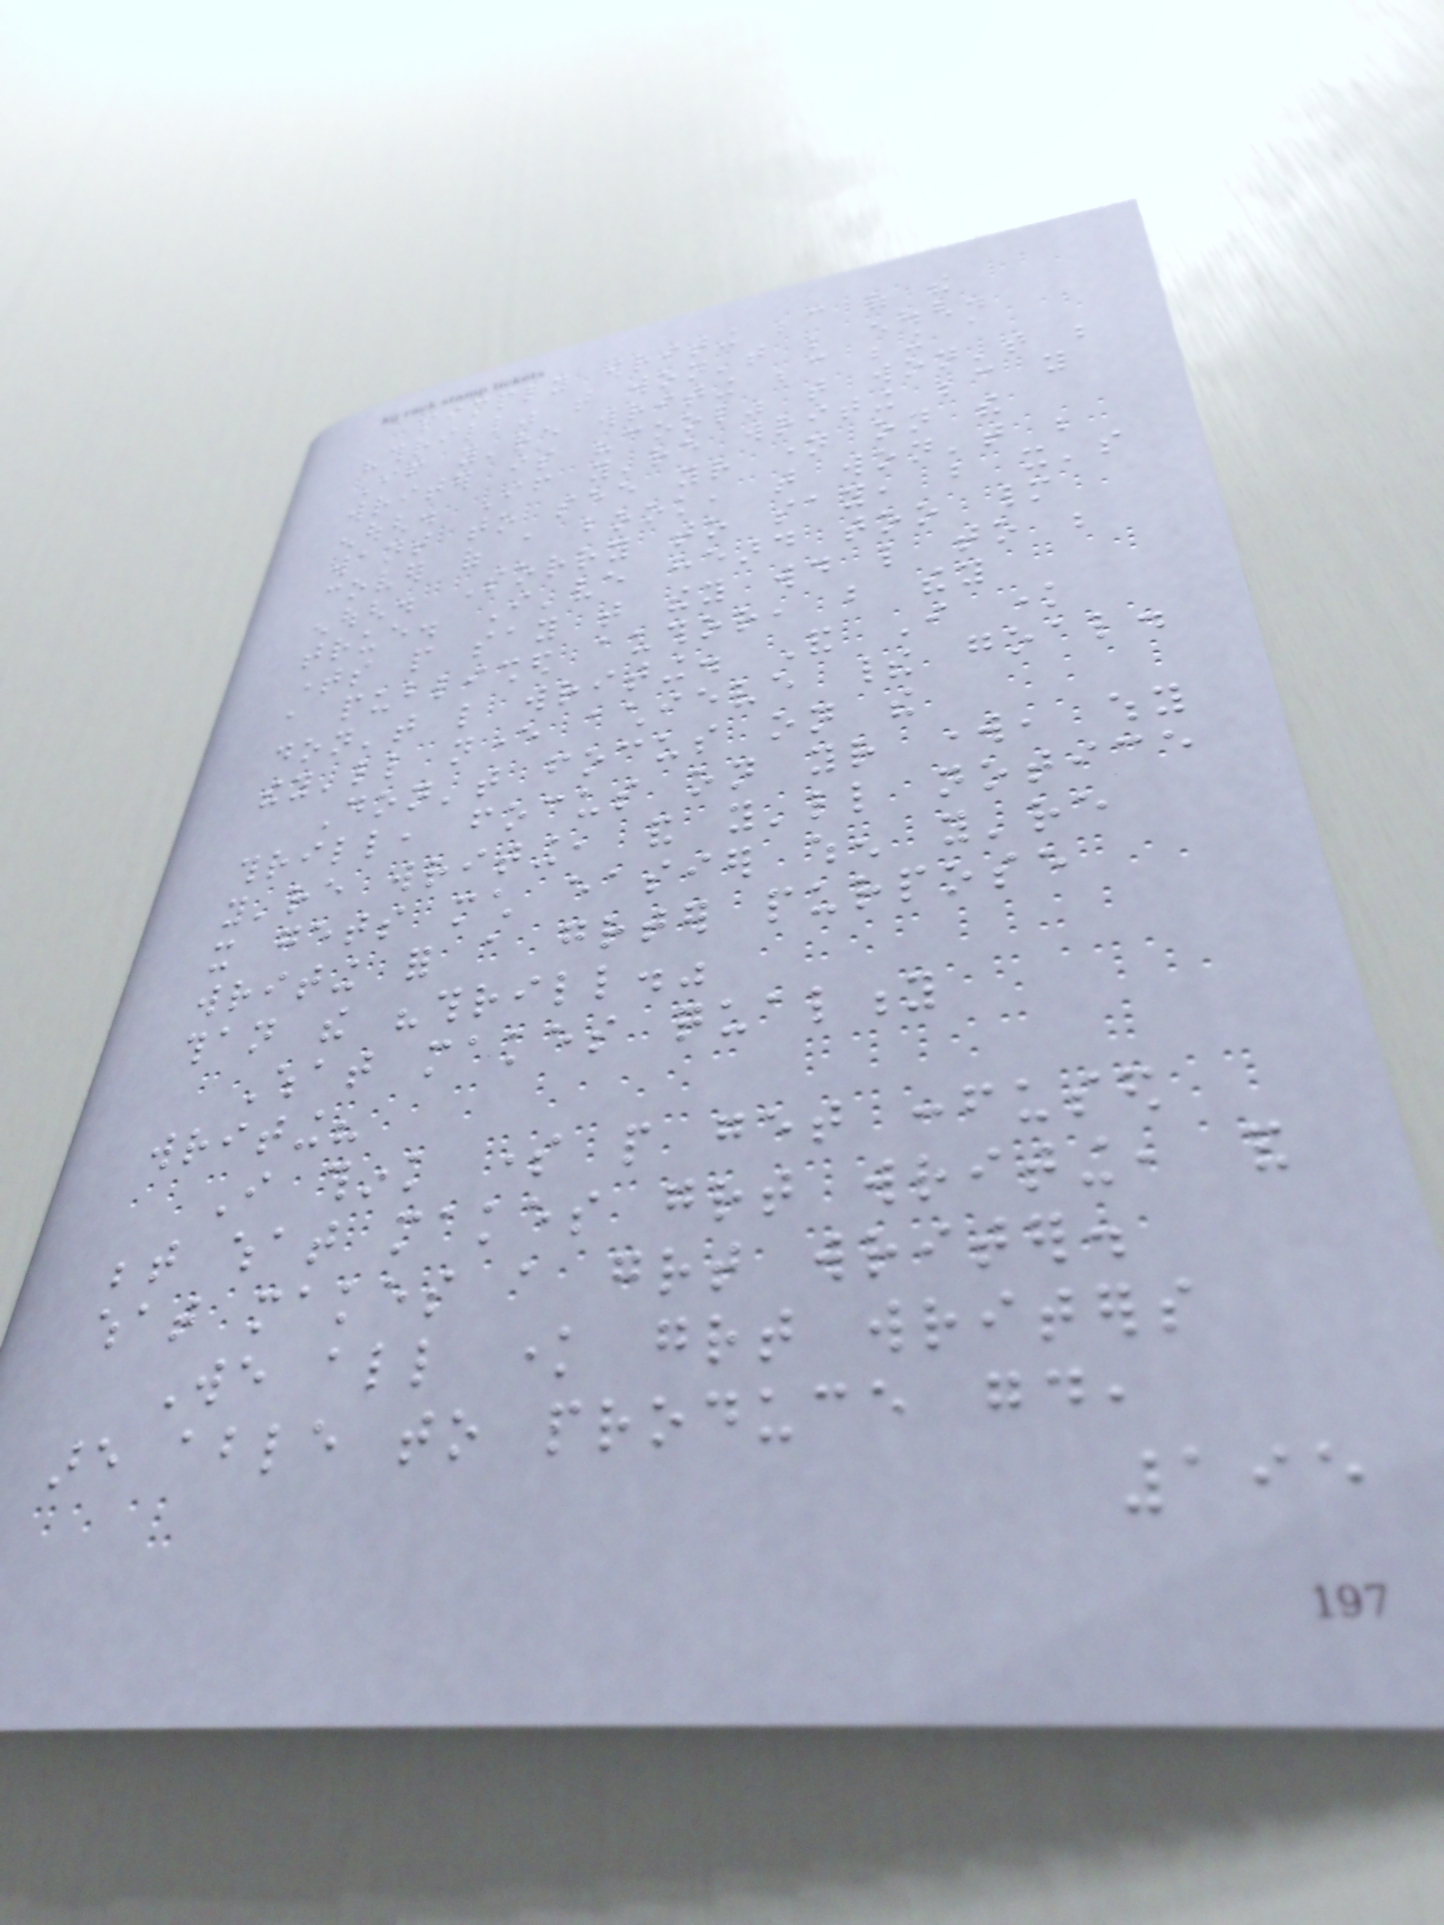simply writing because of the
"thrill" that won't be enough.
If you're writing because being a
writer is "cool" that won't be
enough. If you're writing because you
want to see your name on the
cover of a book, that won't be
enough. Sorry to say, but it's
true. I've heard too many
times people say that they would like to be
a published author, but they
don't like writing. And I know
they'll never achieve their goal.
Don't focus on the
thrill, focus on your work, why
you're writing, and you'll notice
it gets much easier when you're
writing for a greater purpose
than the "thrill."
What makes quality
writing?
I think some people get confused
between what makes great writing, and
what makes a great writer.
We all know great writers
are able to produce good,
195
